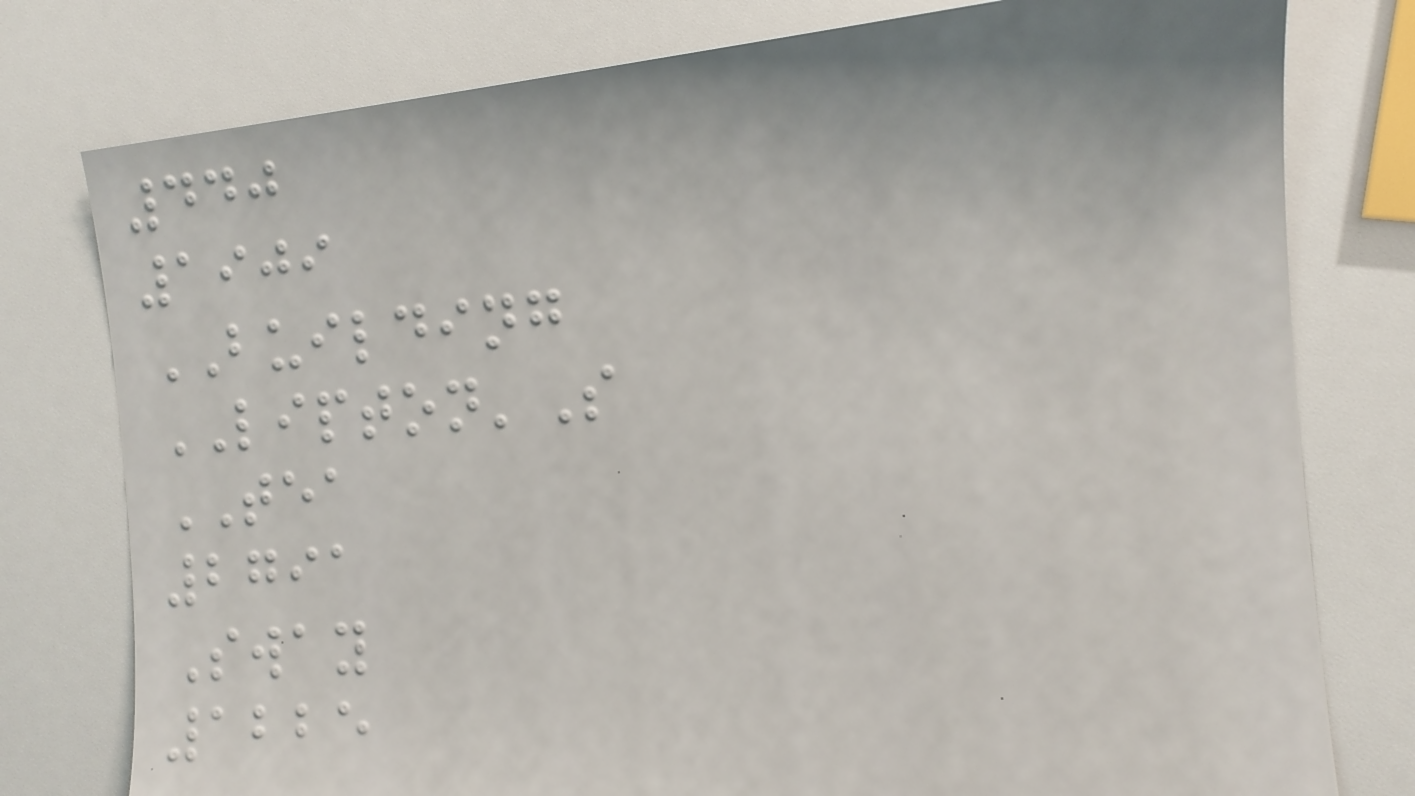440
1909
BUILDING
LIPTON'S
TEA
2791
Sway
1225
